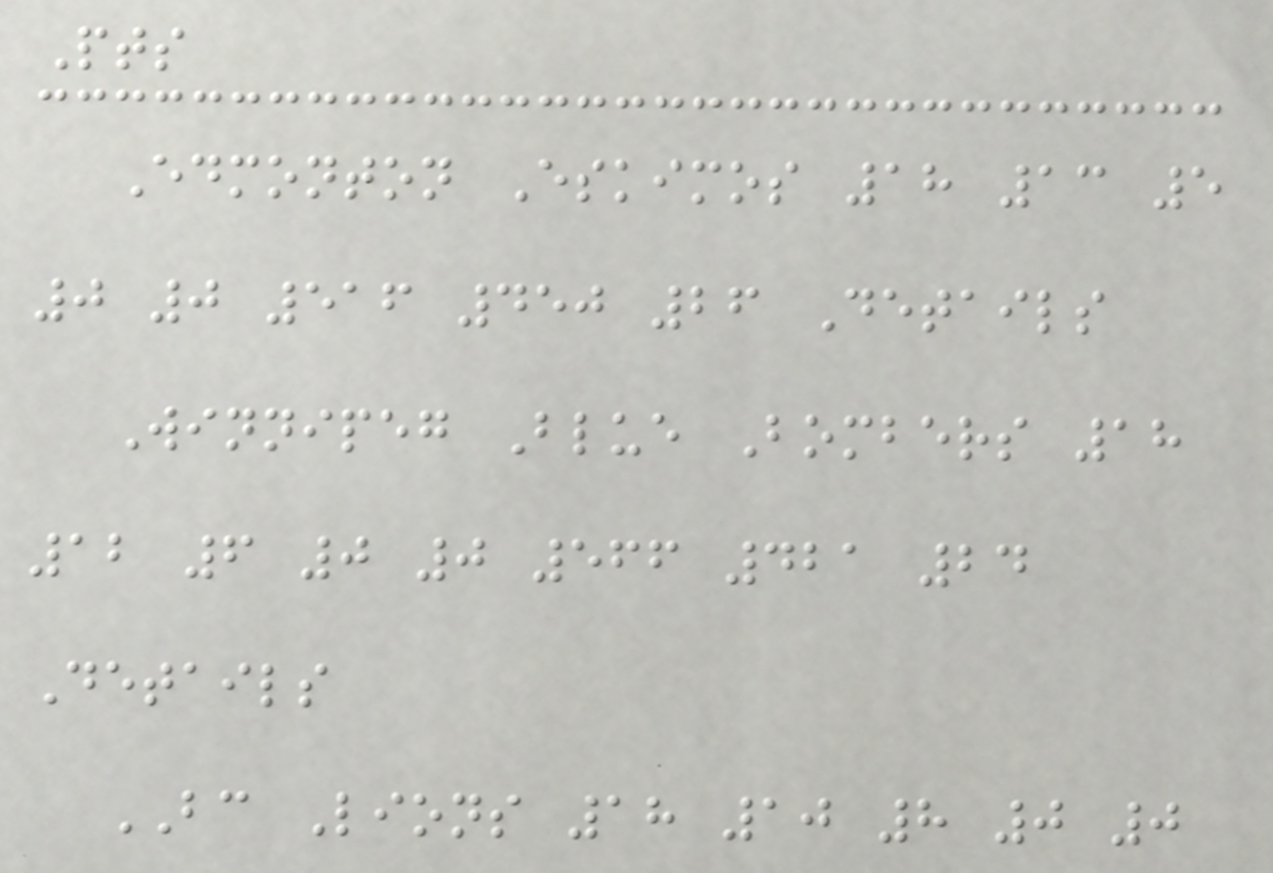Pts
Edmonton Eskimos 18 13 5
0 0 516 450 26 Details
Winnipeg Blue Bombers 18
12 6 0 0 566 421 24
Details
BC Lions 18 10 8 0 0
